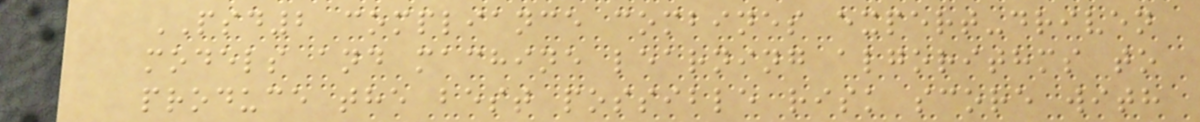PSD2 compliance combines expert-driven
models and machine learning algorithms to
produce the best possible risk score with
